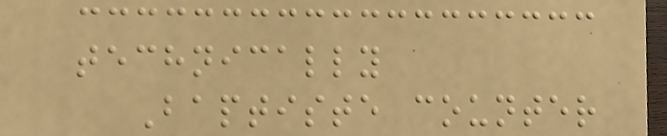technically
Baptiste counter
